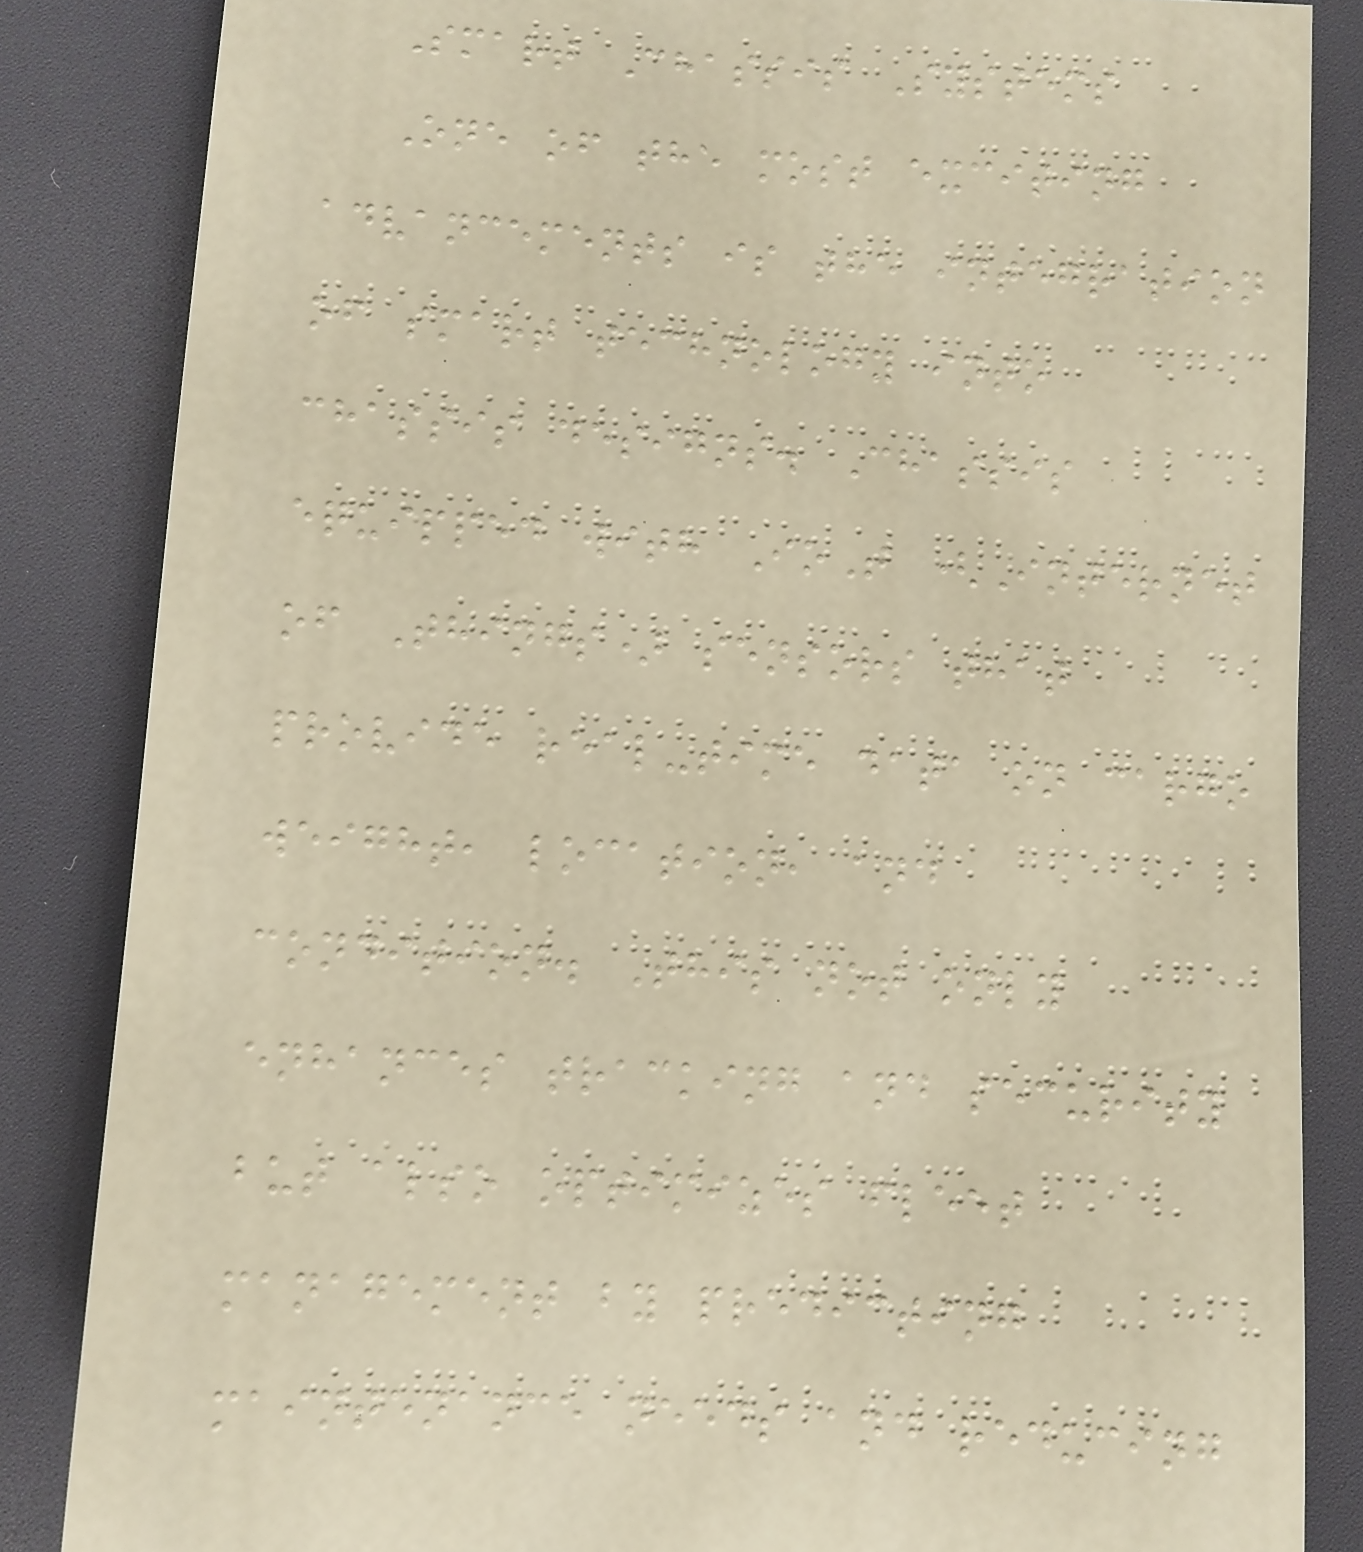Smart Chassis Systems
One of the most exciting
advancements is the integration
of smart technology into
chassis designs. Chassis
equipped with IoT (Internet
of Things) sensors that
provide real-time data on cargo
weight, location, and
condition. This not only
enhances tracking and security
but also optimizes fleet
management by predicting
maintenance needs and reducing
